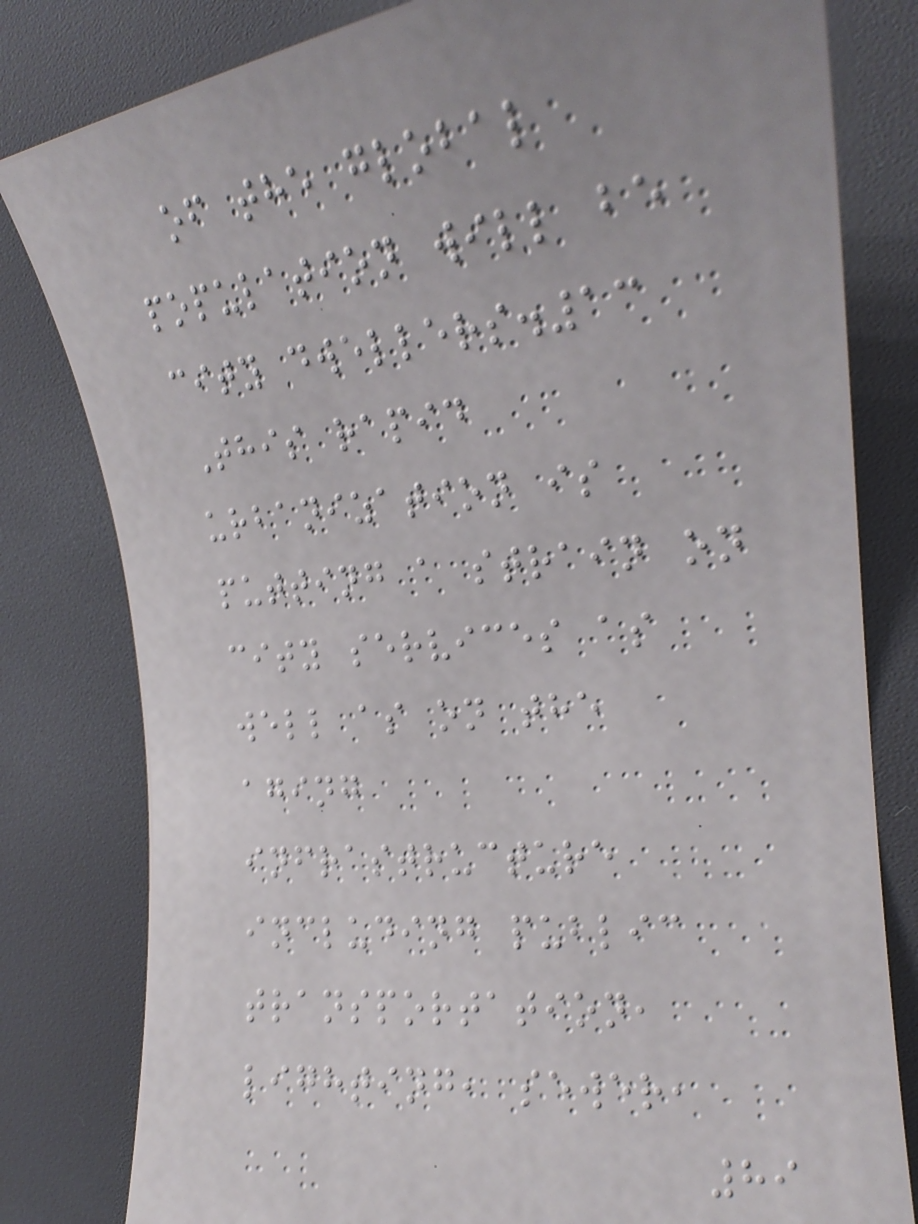of the global
population will be
city dwellers.13
This rapid
urbanization is
putting a strain on
city services as
well as on the
aging
infrastructure
including public
transportation,
lighting, sewer,
89
